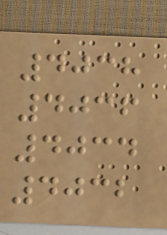4038
4036
4034
4032
